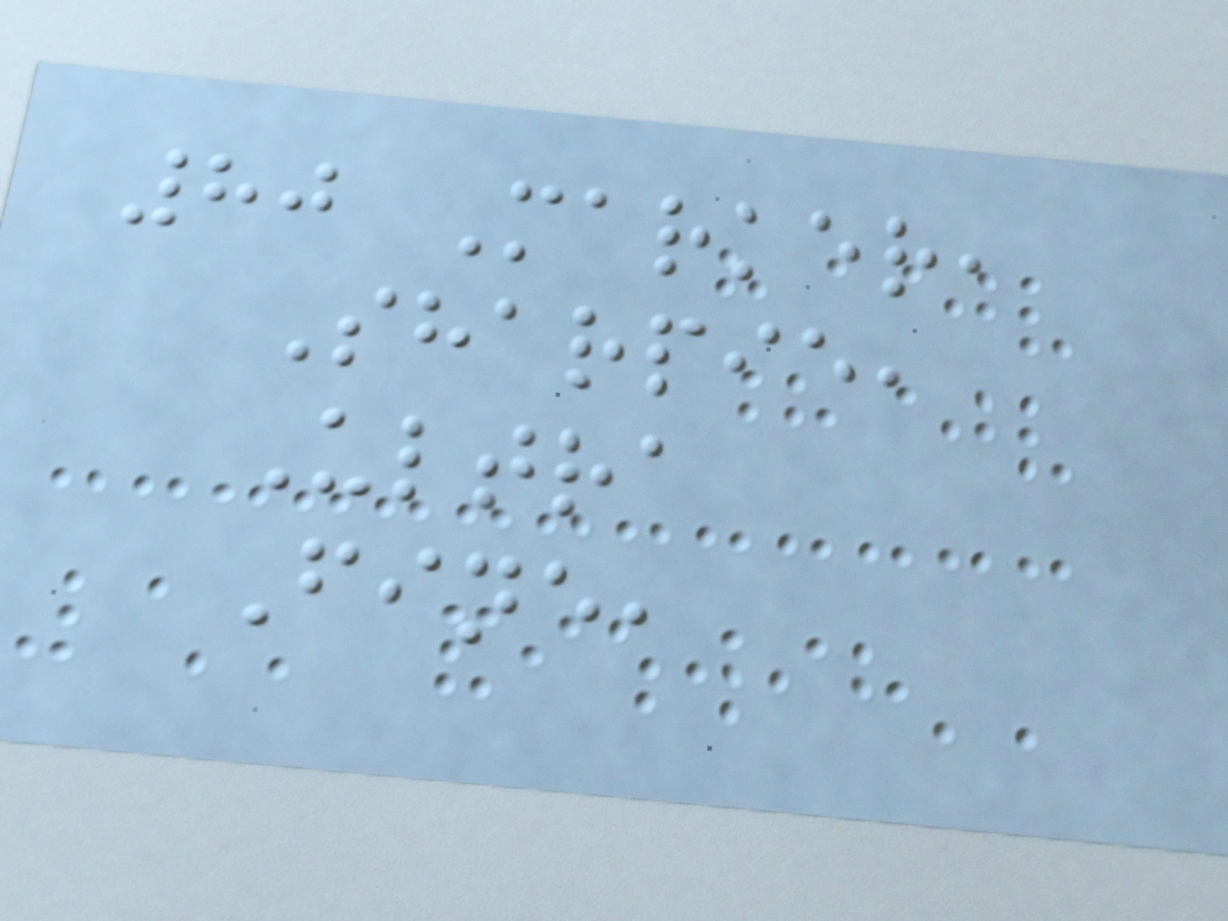80 Marker,
Sharpie,
Ultra
Fine,
